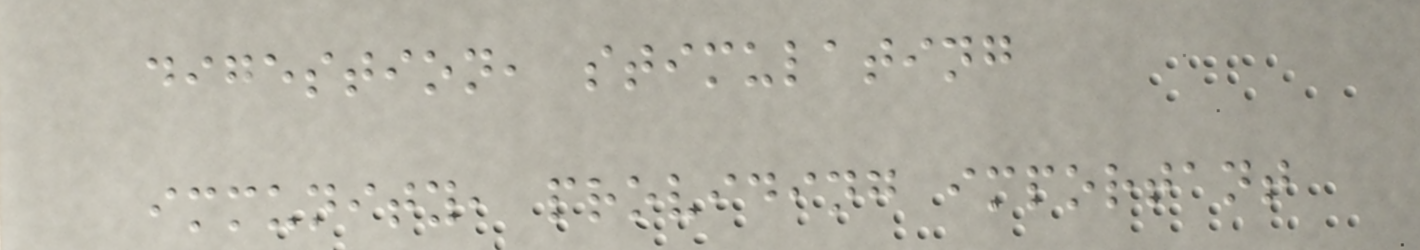digestion, stimulating
immunity, providing important
